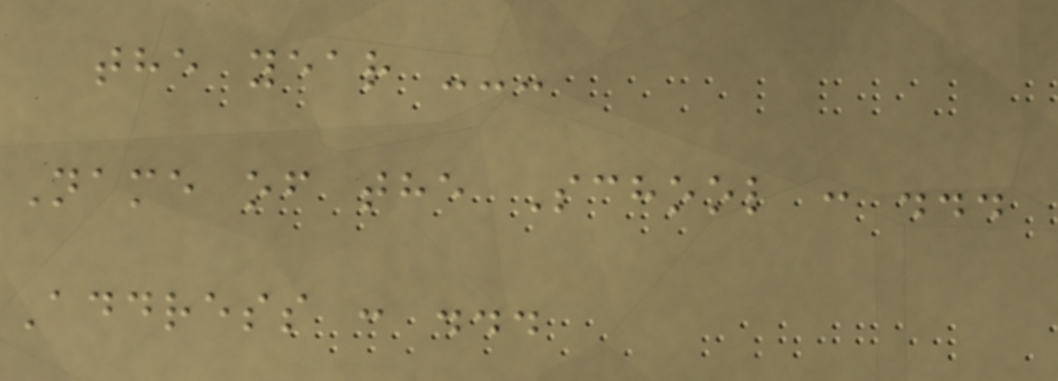the year ---
Name of the School : ...
Address : ...
